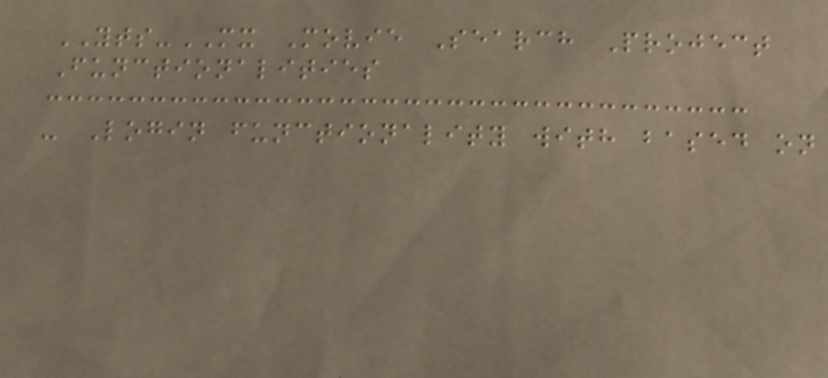YTS-MX Movie Search Project
Functionalities
- Login functionality with based on
